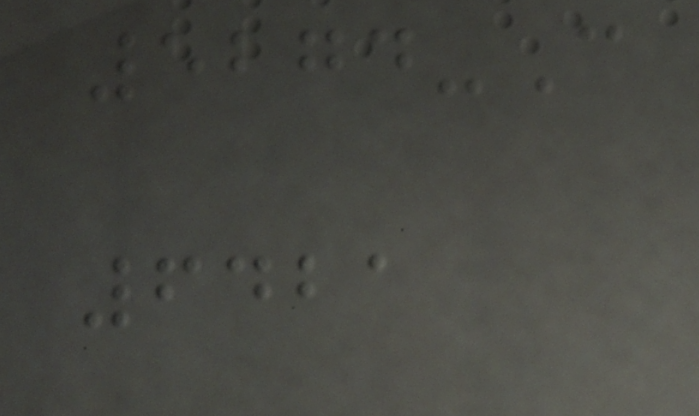5274-C
6421
